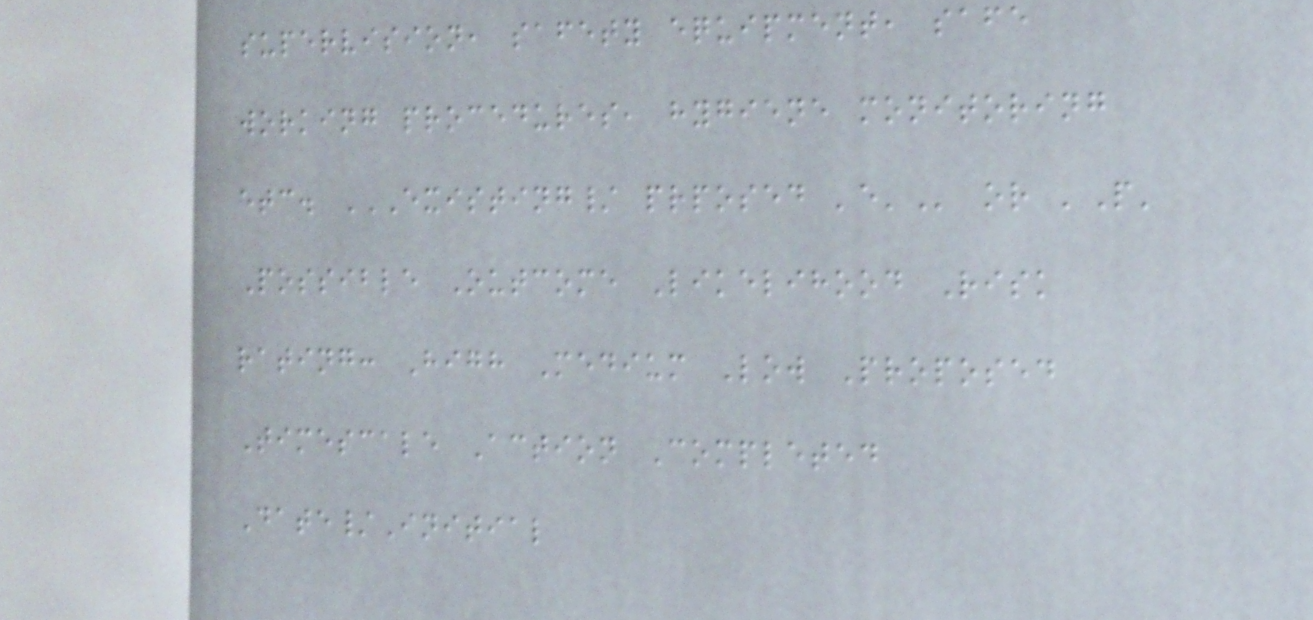supervision, safety equipment, safe
working procedures, hygiene monitoring
etc. EXISTING/ PRPOSED 'E' or 'P'
Possible Outcome Likelihood Risk
rating: High Medium Low Proposed
Timescale Action Completed
Date/Initial
